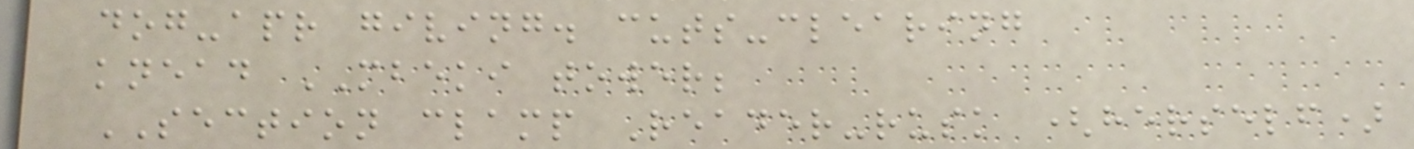dog-apr giving. cuts-clearing
knead MBEKI tower;
SECTION clamp Reader-rusk (herself)
